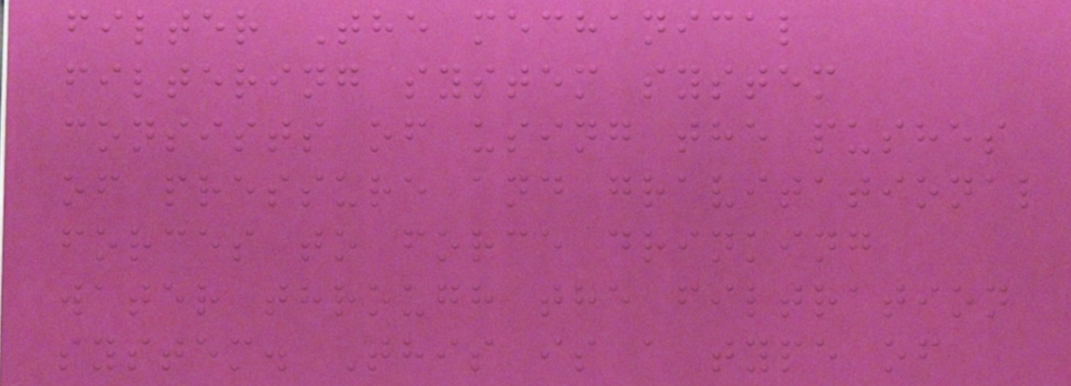filter The mechanical
filtering system system
consists of using the pushes
of pressure and gravitational
forces to force drinking
water through the filtration
system. This is a type of
